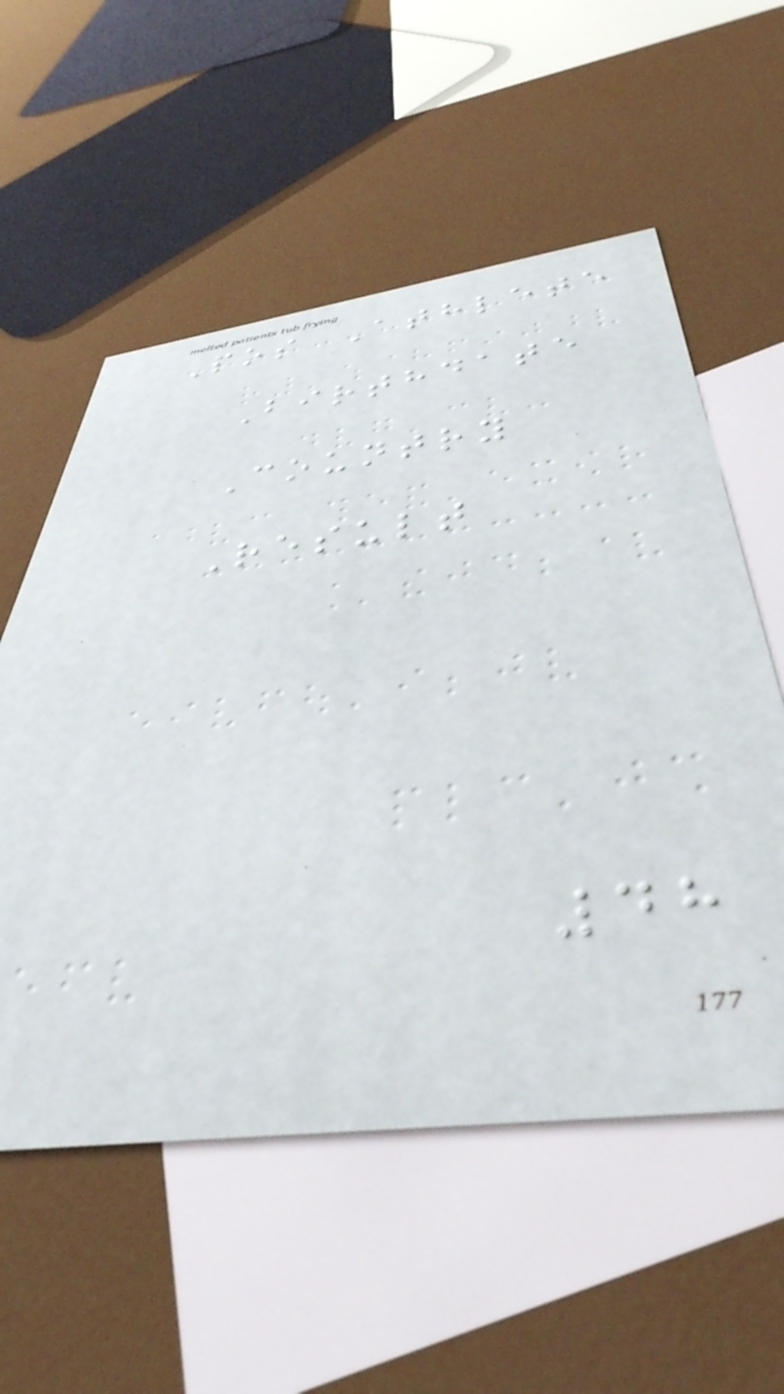Pos Athlete
Birthdate
Country
Result
48
